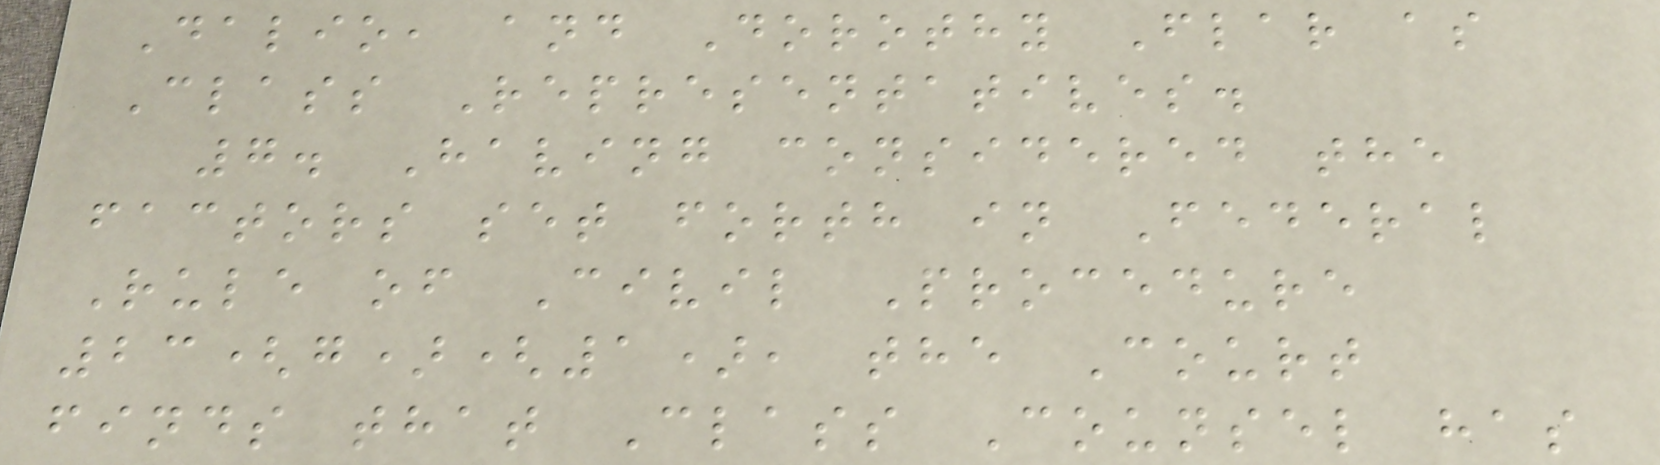Dalio, and Dorothy Flar as
Class Representatives.
7. Having considered the
factors set forth in Federal
Rule of Civil Procedure
23(g)(1), the Court
finds that Class Counsel has
